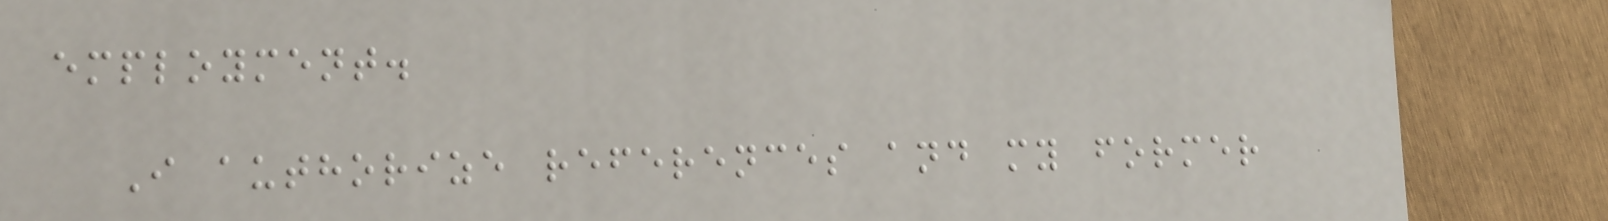employment.
I authorize references and my former
